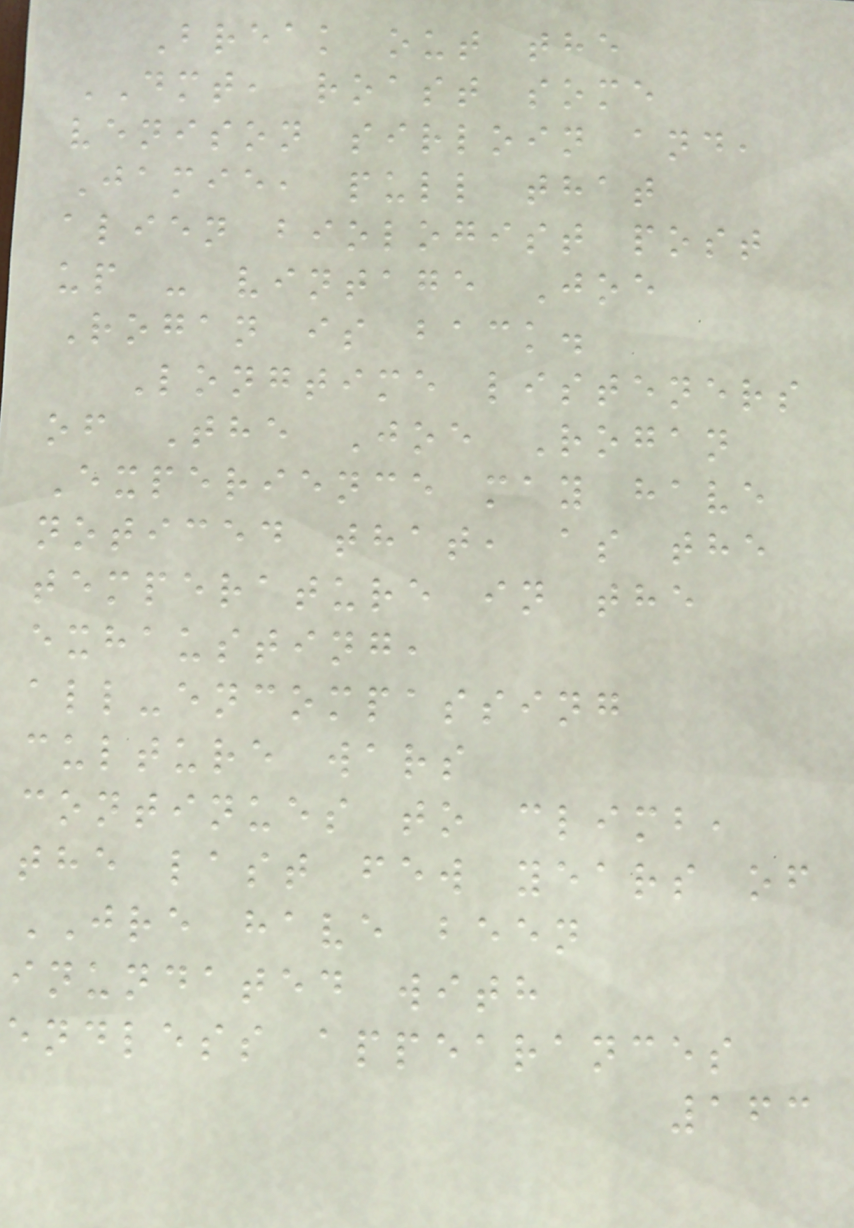Break out the
DMT, roast some
venison sirloin and,
Jamie, pull that
alien biologist post
up - vintage Joe
Rogan is back.
Longtime listeners
of The Joe Rogan
Experience may have
noticed that, as the
temperature in the
exhausting,
all-encompassing
culture wars
continues to climb,
the last few years of
JRE have been
inundated with
endless appearances
163
